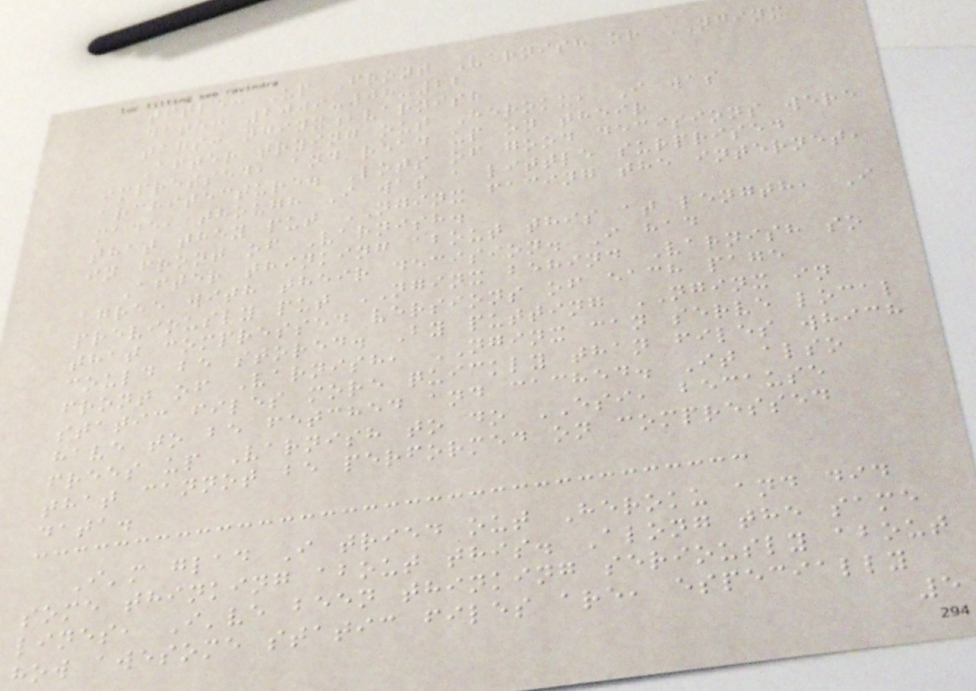title: Up Front Varnish or NGINX
date: 2009-08-22
tags: nginx,varnish
After trying out Heroku, I was
impressed, and read up on their
architecture. Lots of good decisions were
made, though I was a little surprised
that they put NGINX facing the internet,
in front of Varnish.
After thinking about this at length, I
agree with their decision. I had
previously put NGINX behind Varnish so
that compressed versions of each page
could be stored. By putting NGINX in
front of Varnish, NGINX can serve local
static files more quickly than files which
have to be fetched and cached. It also
frees up Varnish to do ESI, because
that cannot be performed on compressed
data.
I'm glad I tried out Heroku and did
some thinking about this. Along the same
lines, I've been thinking seriously about
how awesome static files are, especially
5
